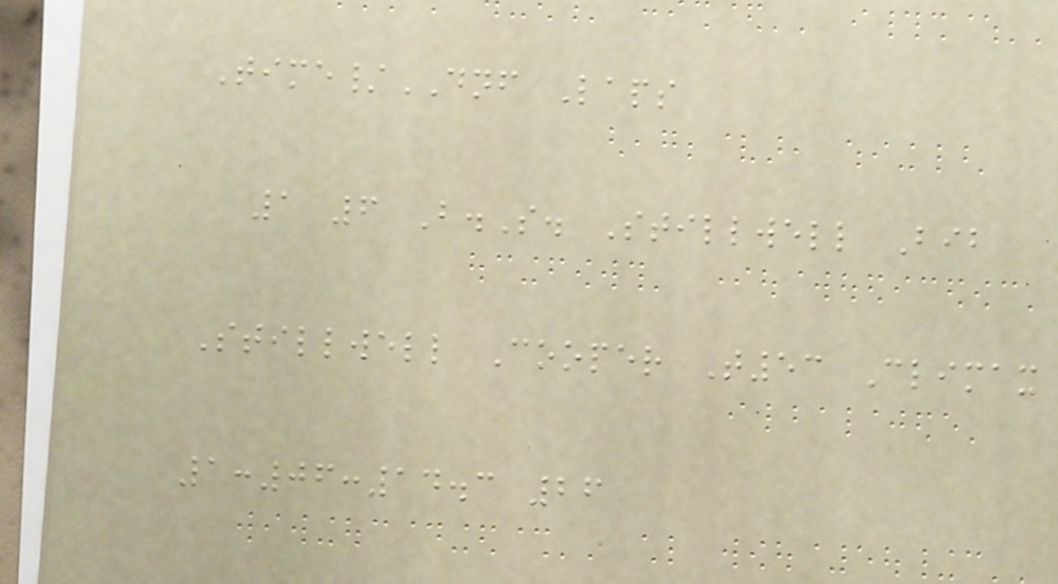Time/DNF Laps
1 6 B.S. Stillwell Bib
Stillwell Cooper T53 Climax
1:06:14.3 26
